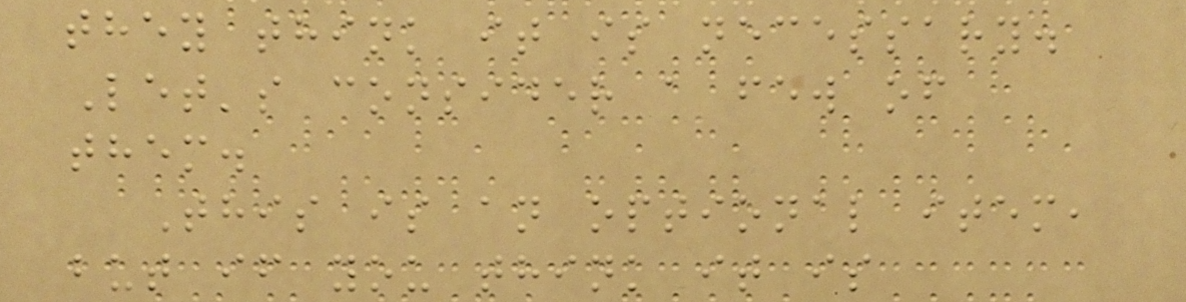they think it is necessary.
Let's consider a few of
them.
This is an optional item,
but if you think it is
